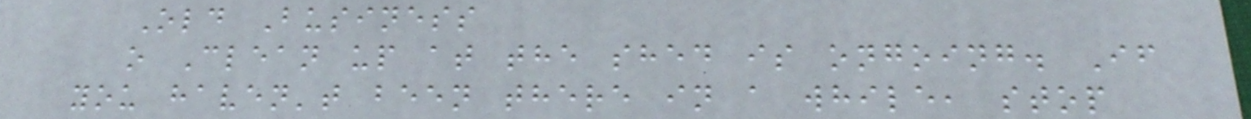Old Business
o Clean up at the shed is ongoing. If
you haven't been there in a while, stop
